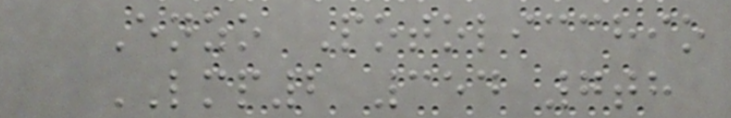Enzo Potolicchio
LMP2 354 7th
